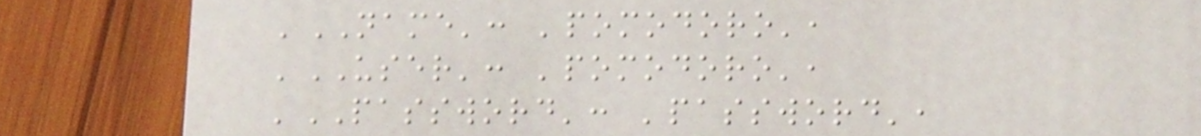'NAME': 'pomodoro',
'USER': 'pomodoro',
'PASSWORD': 'password',
